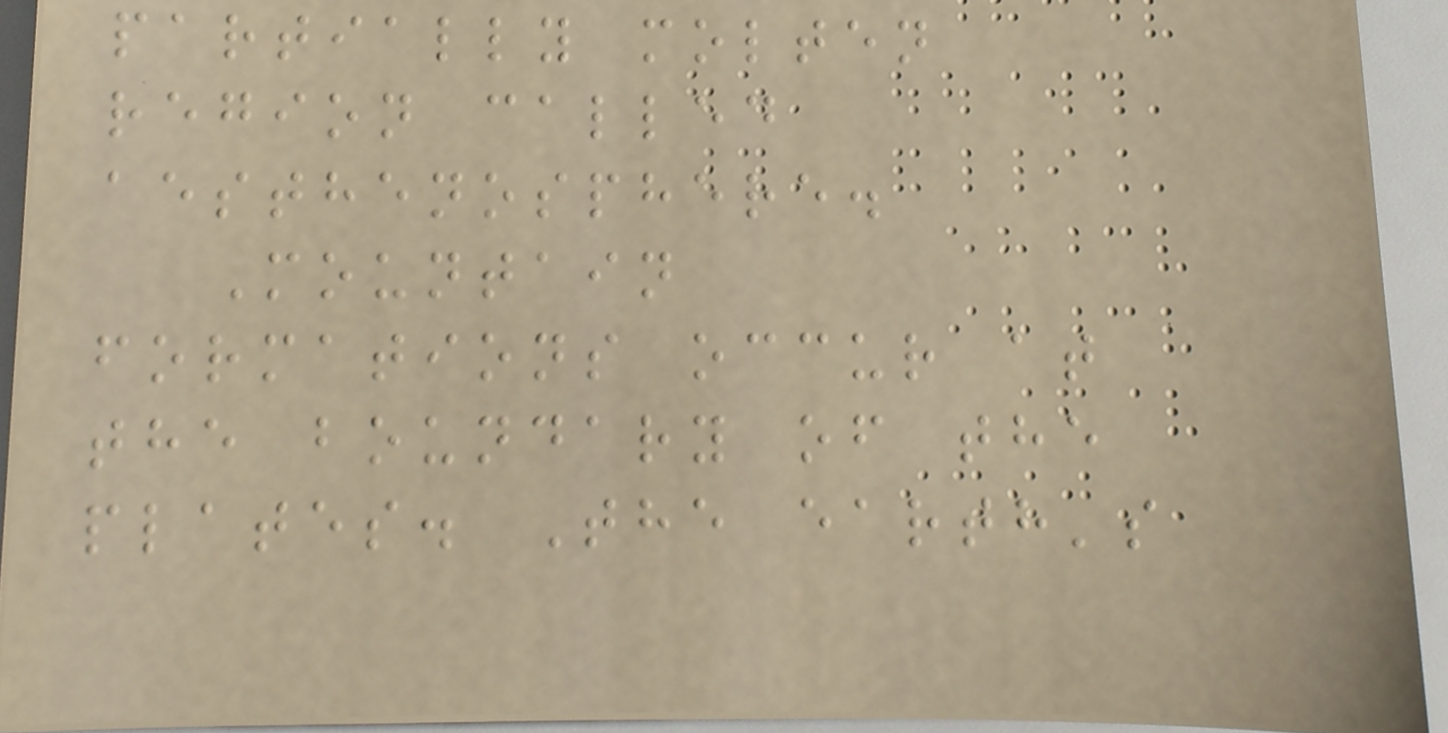partially molten
region called
aesthenosphere.
Mountain
formations occur at
the boundary of the
plates. The earth's
